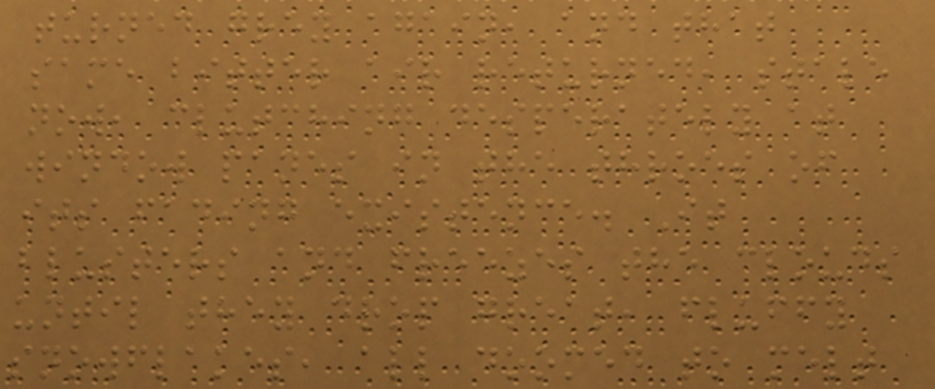turned grey again, and that
same bitter air returned, stale
now, clutching desperately at
window panes in the throes of
its fading existence. It
blusters and freezes the clouds
until they drop great, fluffy
snowflakes, all doomed to melt
